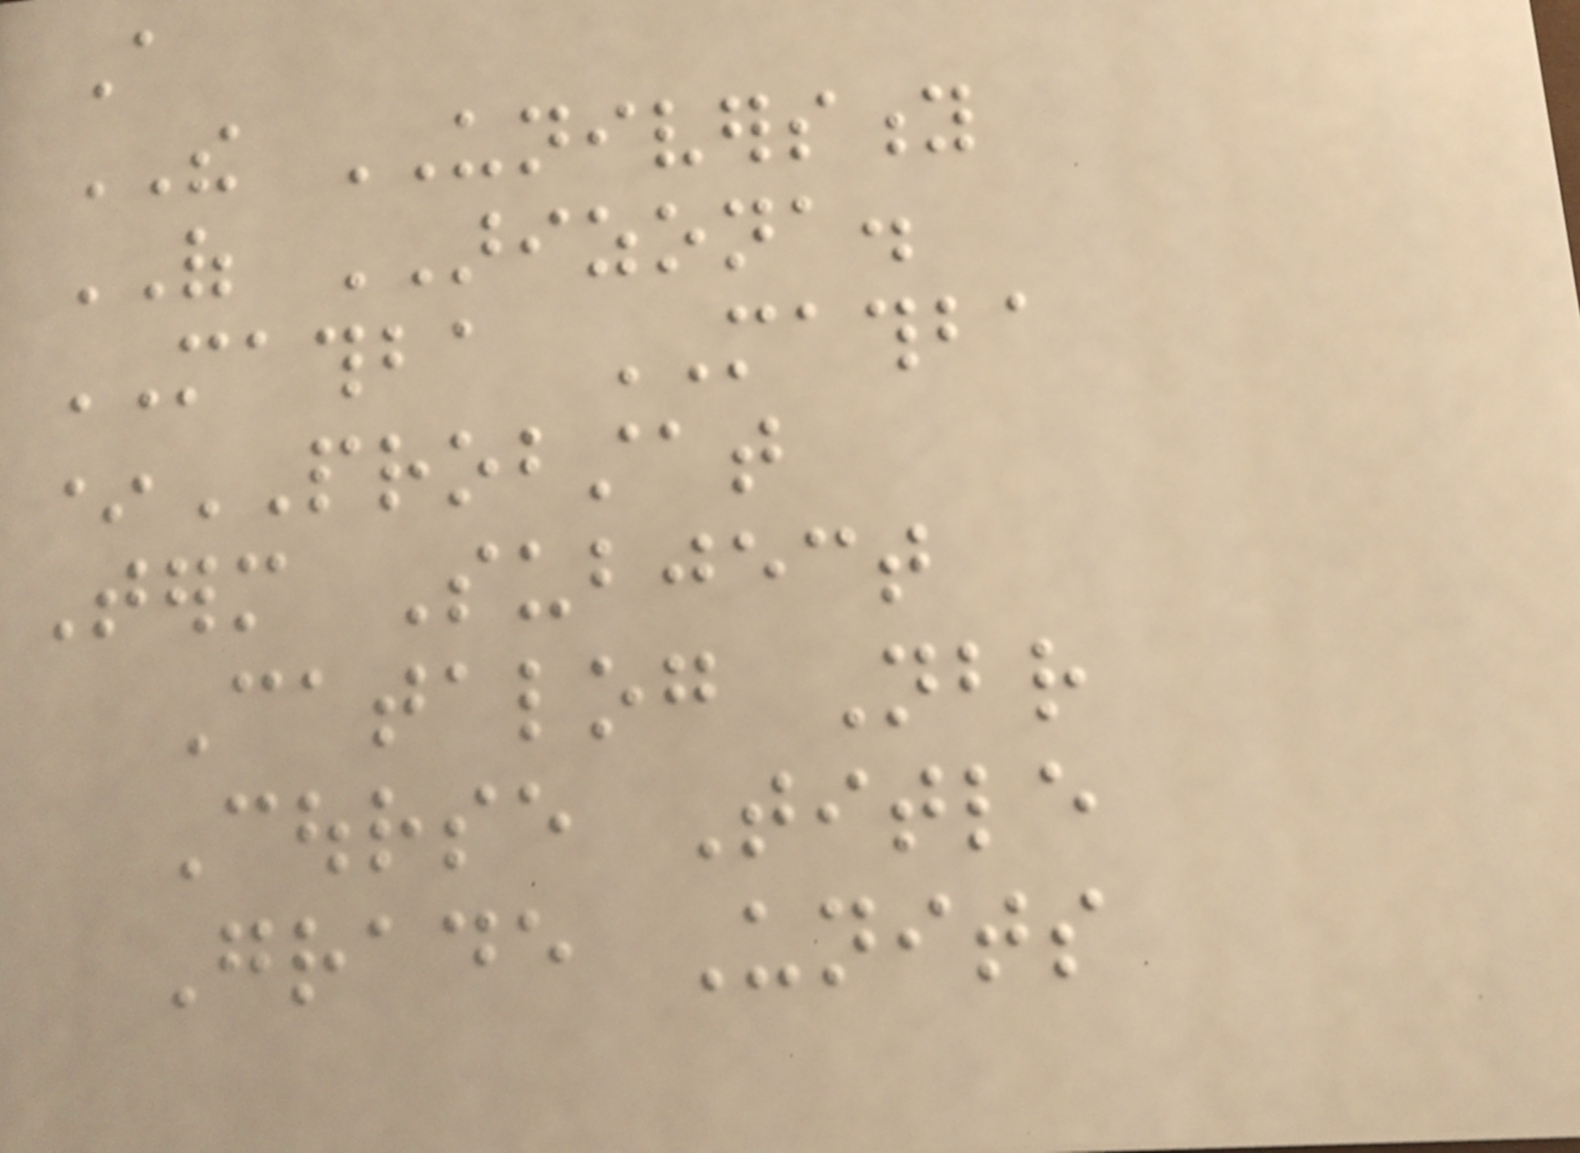A
THE UNIVERSITY
OF ARIZONA.
MATHBA MATHBA
*PROBSTAT
Term Subject
Catalog Nbr
Course Title
Grade Units
